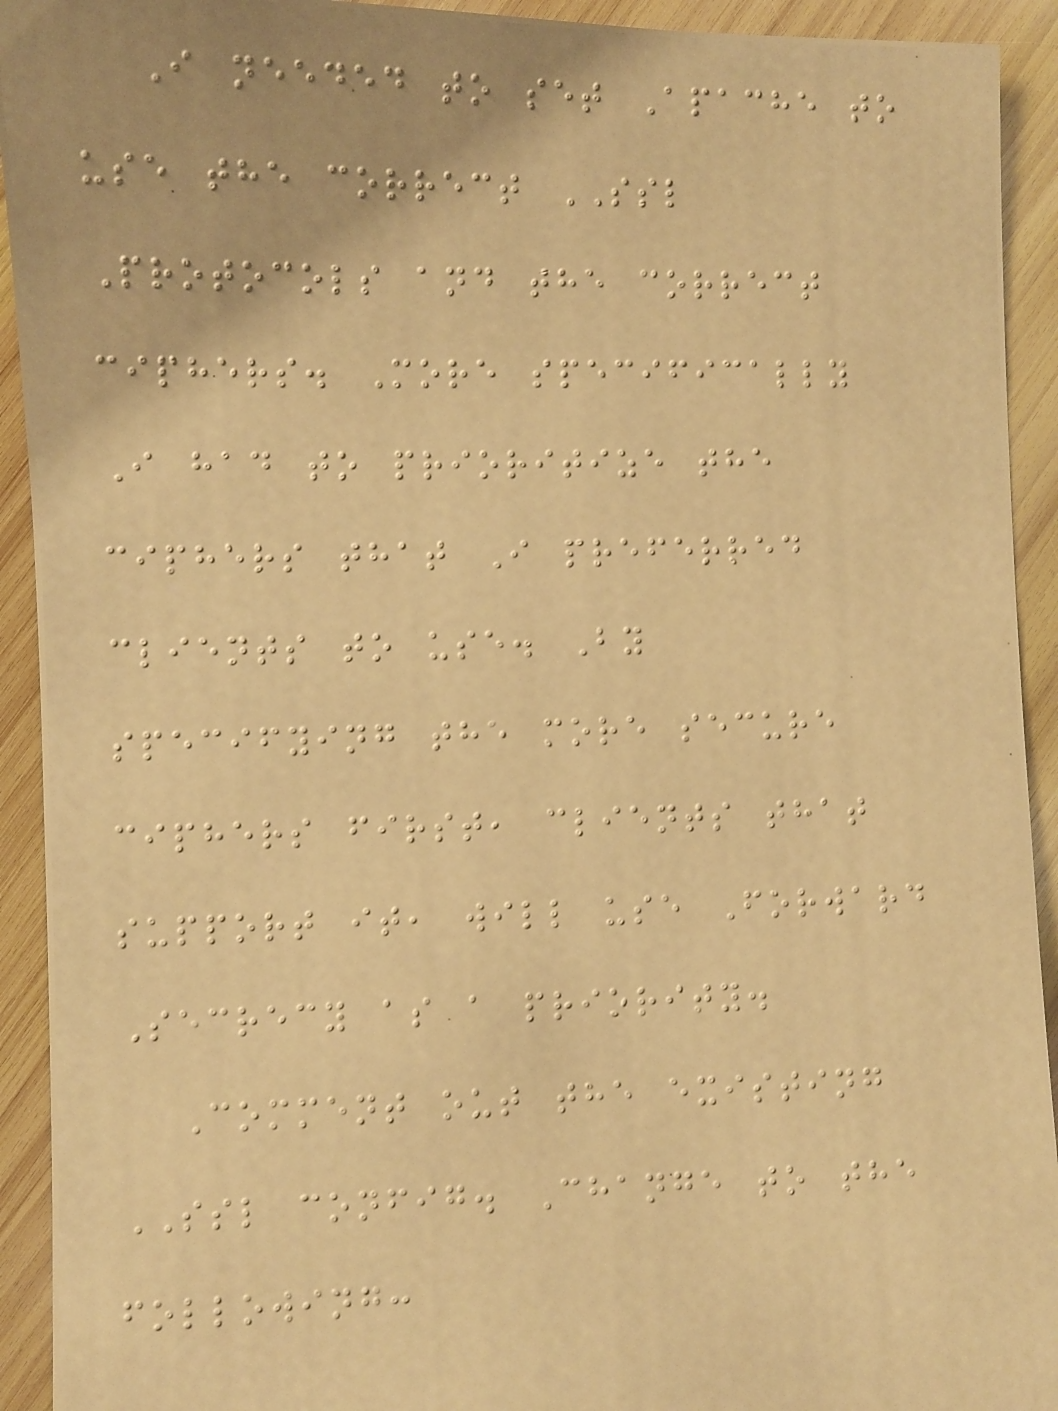I needed to set Apache to
use the correct SSL
Protocols and the correct
ciphers. More specifically
I had to prioritize the
ciphers that I preferred
clients to use. By
specifying the more secure
ciphers first, clients that
support it, will use Forward
Secrecy as a priority.
Comment out the existing
SSL config. Change to the
following:
